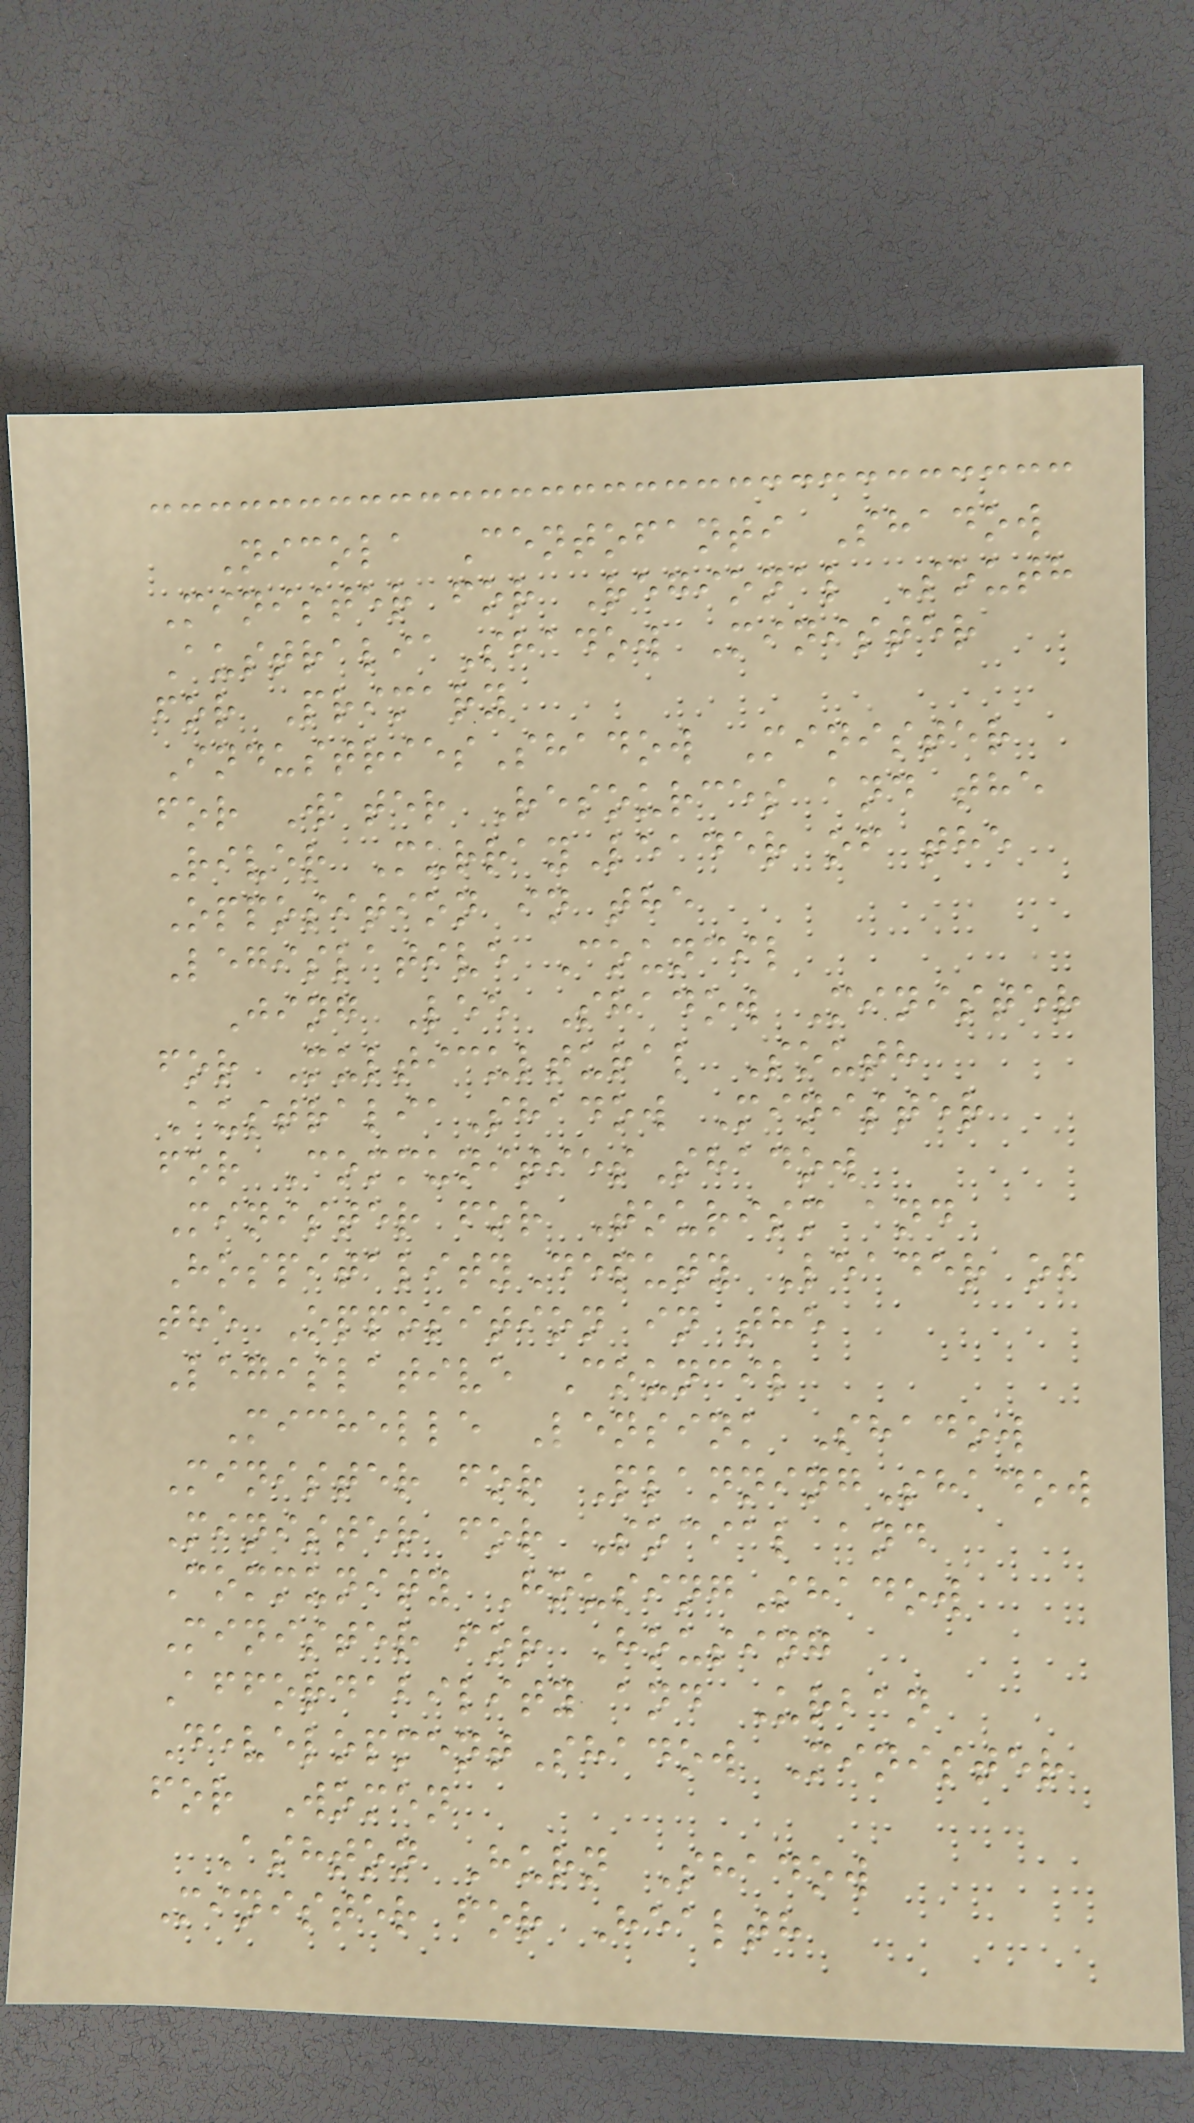Nicola Centofanti Shadow
Minister for Regional South
AustraliaShadow Minister
for Primary
IndustriesShadow Minister
for Water Resources and the
River MurrayLeader of the
Opposition in the
Legislative Council
Jing Lee Shadow Minister
for Multicultural South
AustraliaShadow Minister
for CommunitiesShadow
Minister for Tourism and
HospitalityDeputy Leader of
the Opposition in the
Legislative Council
Michelle Lensink Shadow
Minister for PlanningShadow
Minister for Social and
Community HousingShadow
Minister for Housing
Affordability and Urban
DevelopmentShadow Minister
for Women
Ashton Hurn Shadow
Minister for Health
